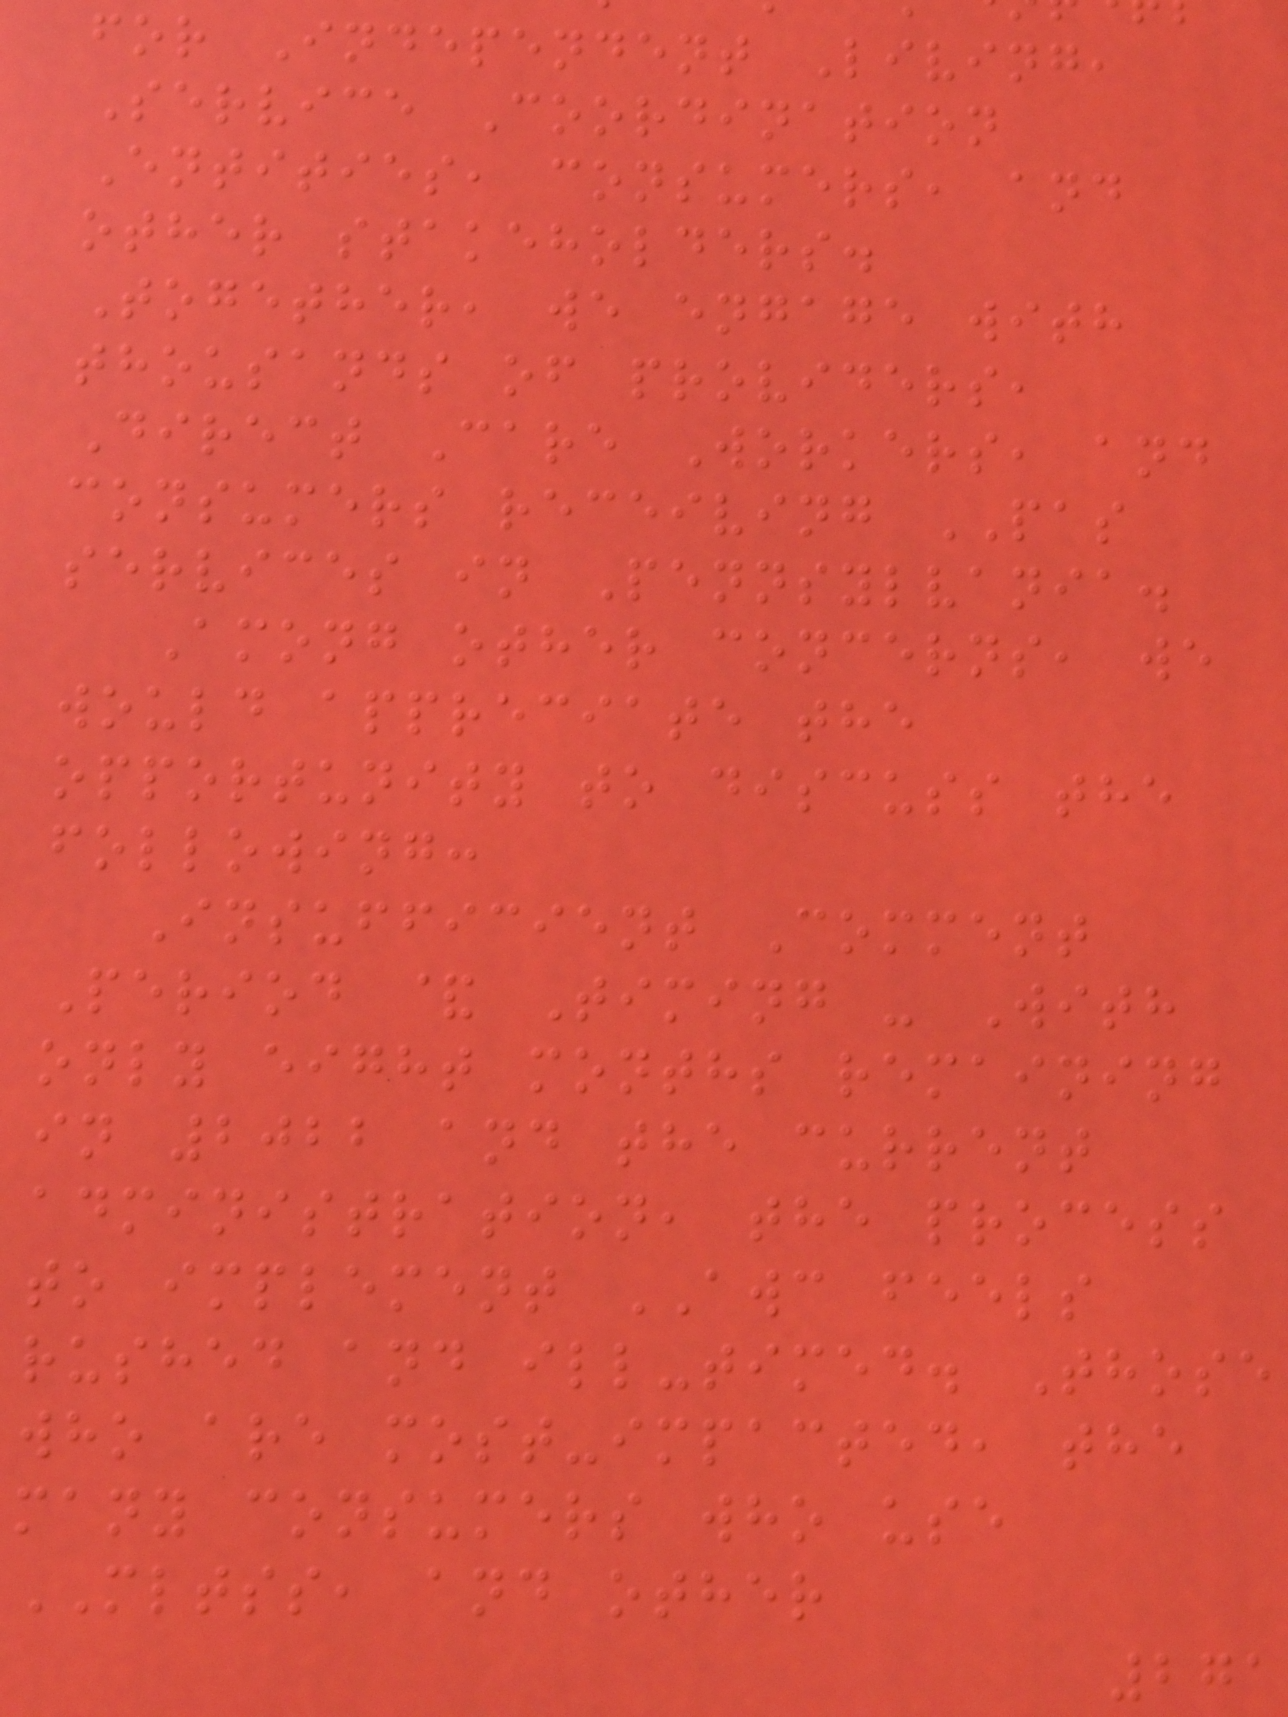for Independent Living,
Service Coordination
Entities, consumers, and
other stakeholders.
Together, we engage with
thousands of providers,
Direct Care Workers, and
consumers receiving PAS
services in Pennsylvania.
Among other concerns, we
would appreciate the
opportunity to discuss the
following:
Insufficient Comment
Period & Timing - With
only eight months remaining
in 2022 and the current
administration, the process
to implement AWC feels
rushed and ill-timed. Those
who are most-impacted, the
many consumers who use
MLTSS, and other
271
